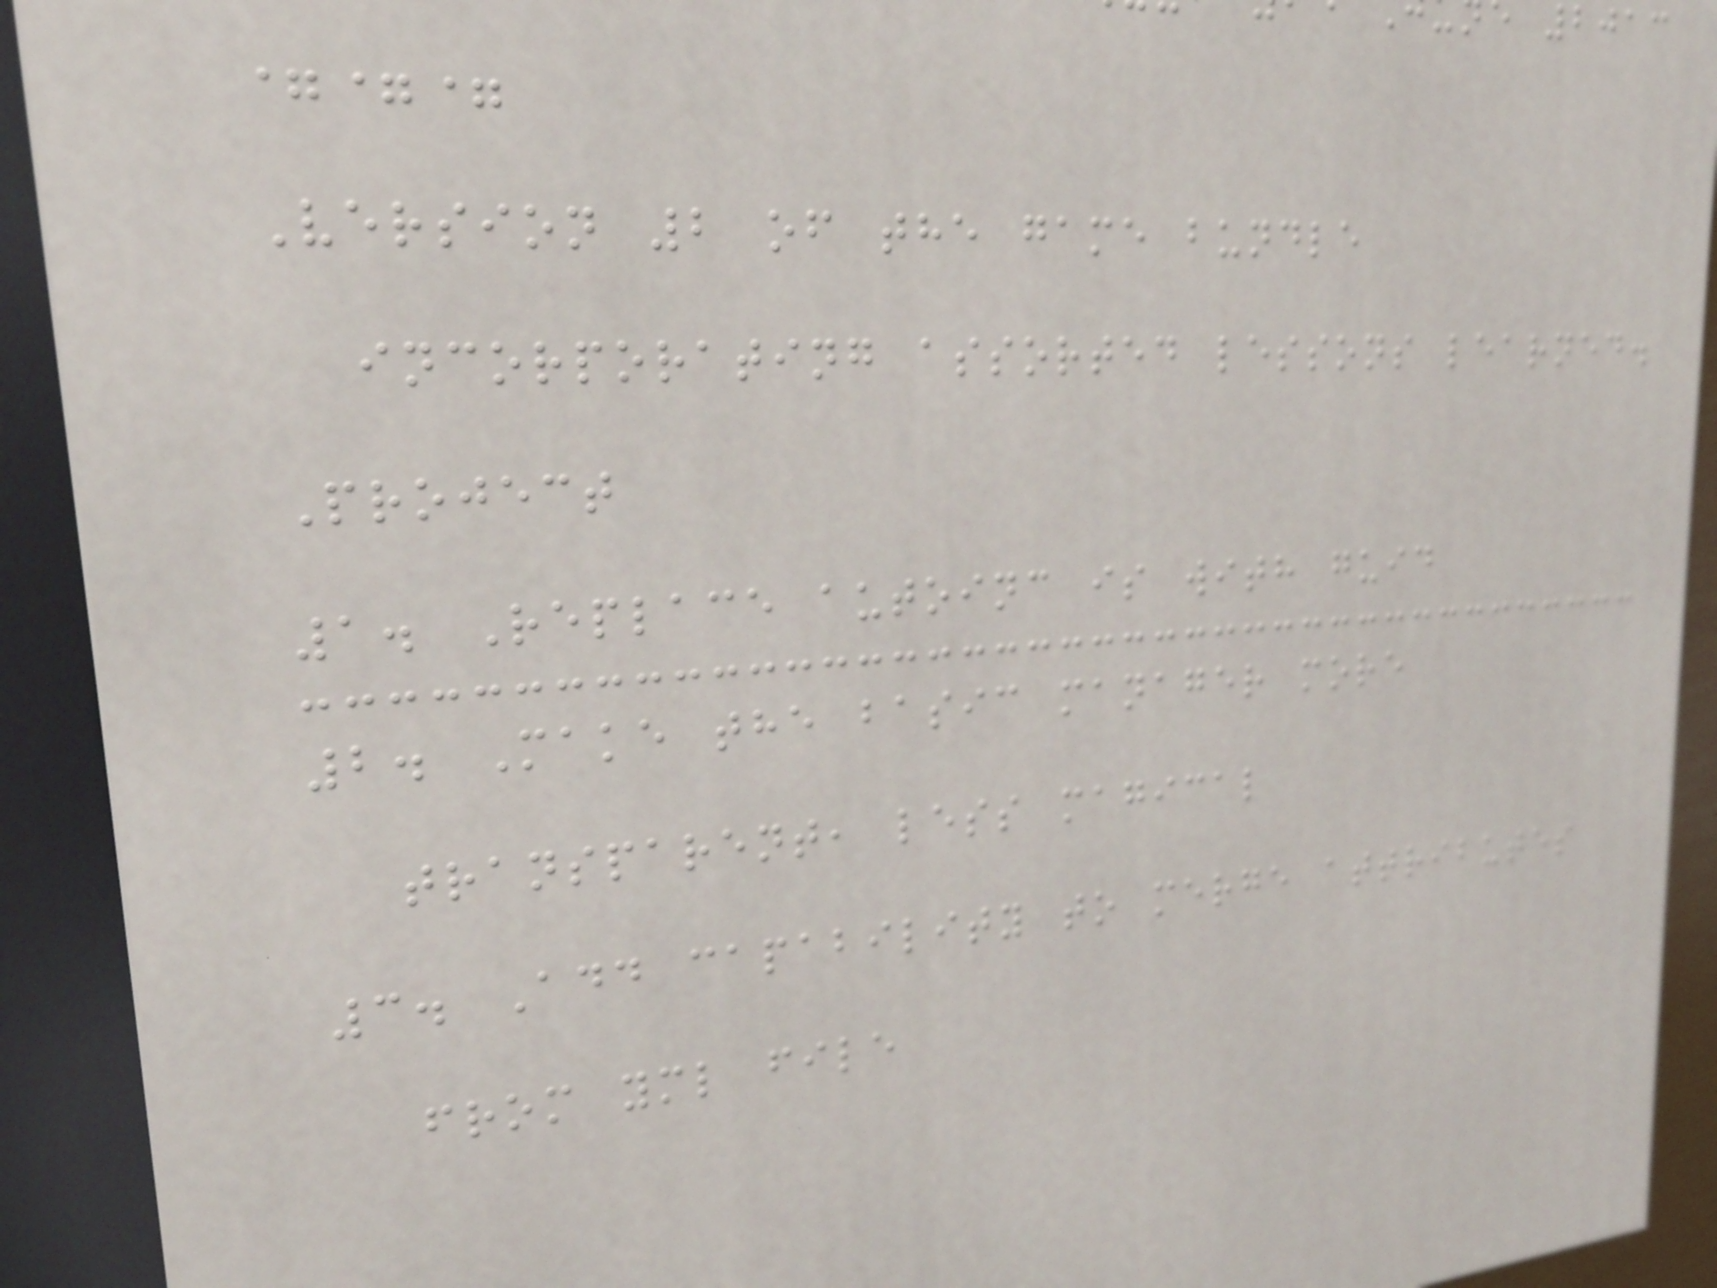===
Version 2 of the game bundle
incorporating assorted lessons learned.
Project
1. Replace autoinc is with guid
2. Make the basic manager more
transparent, less magical
3. Add capability to merge attributes
from yml file
